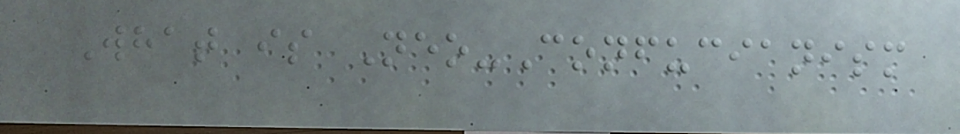What is Neo-Confucianism
